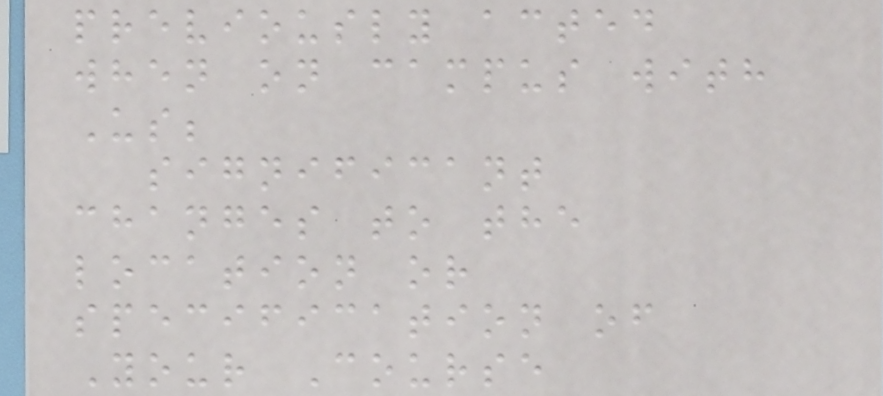previously acted
when on campus with
Us;
significant
changes to the
location or
specification of
Your Course
